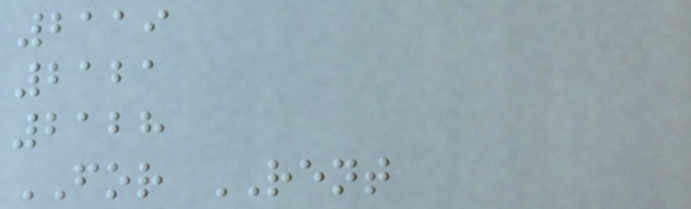2119
2121
2128
FOR RENT
